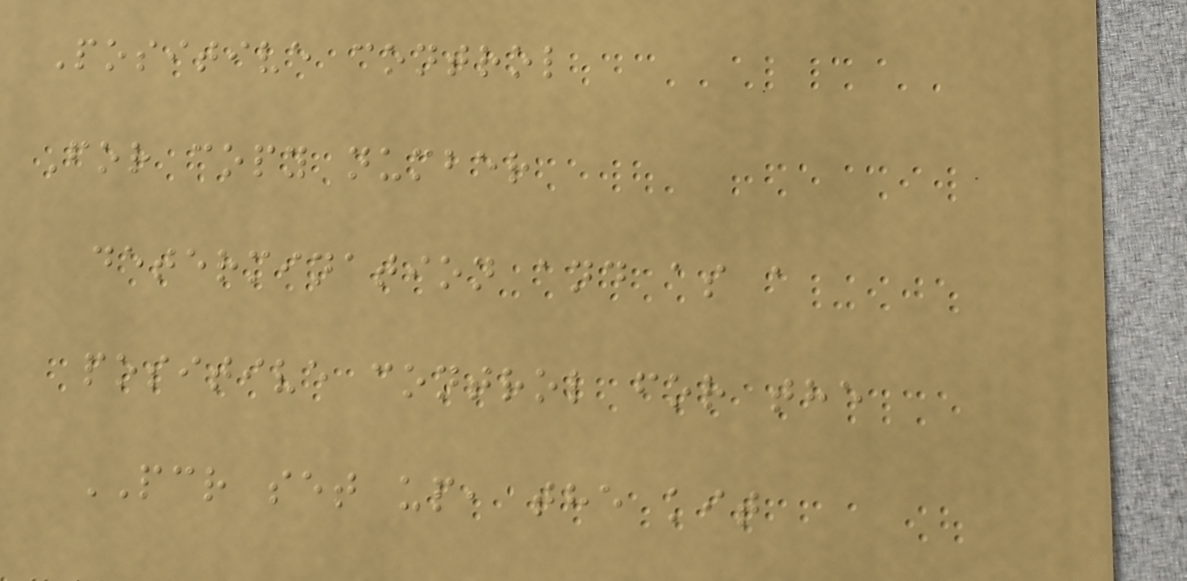Positive control
For copy number
determination and as a
positive control for the
PCR set up, the kit
